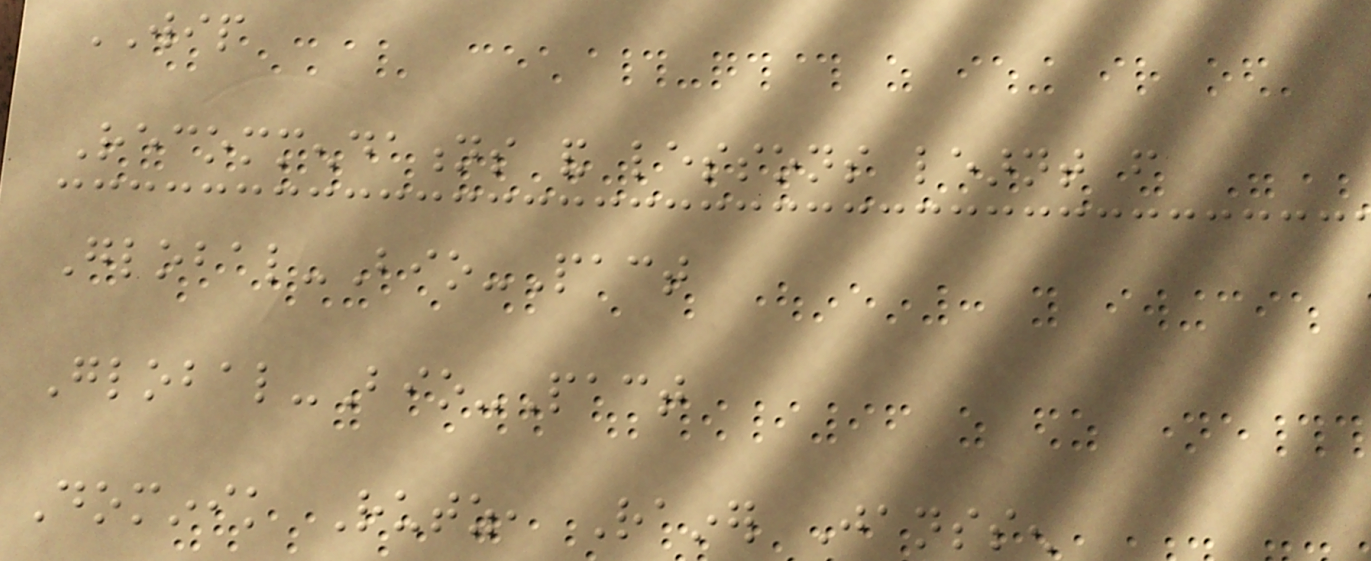WIP
Recommendations and lessons learnt from
Global-Bio-Pact
Global-Bio-Pact
Dominik Rutz, Rainer Janssen
